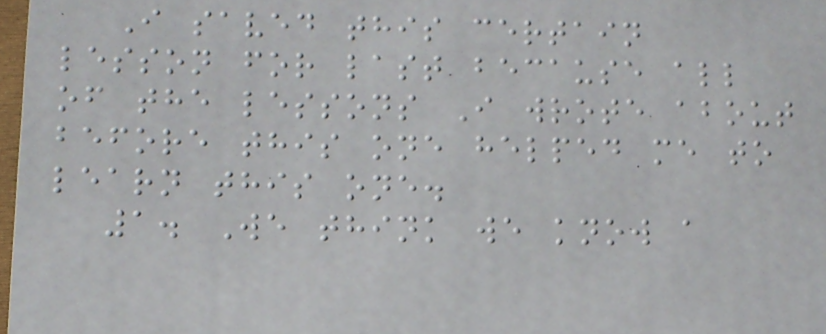I saved this certain
lesson for last because all
of the lessons I wrote about
before this one helped me to
learn this one.
1. We think we know a
